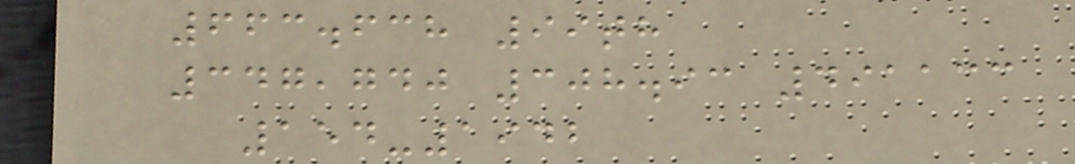663.638 99th
347,740 308.93 491133
154-1942
